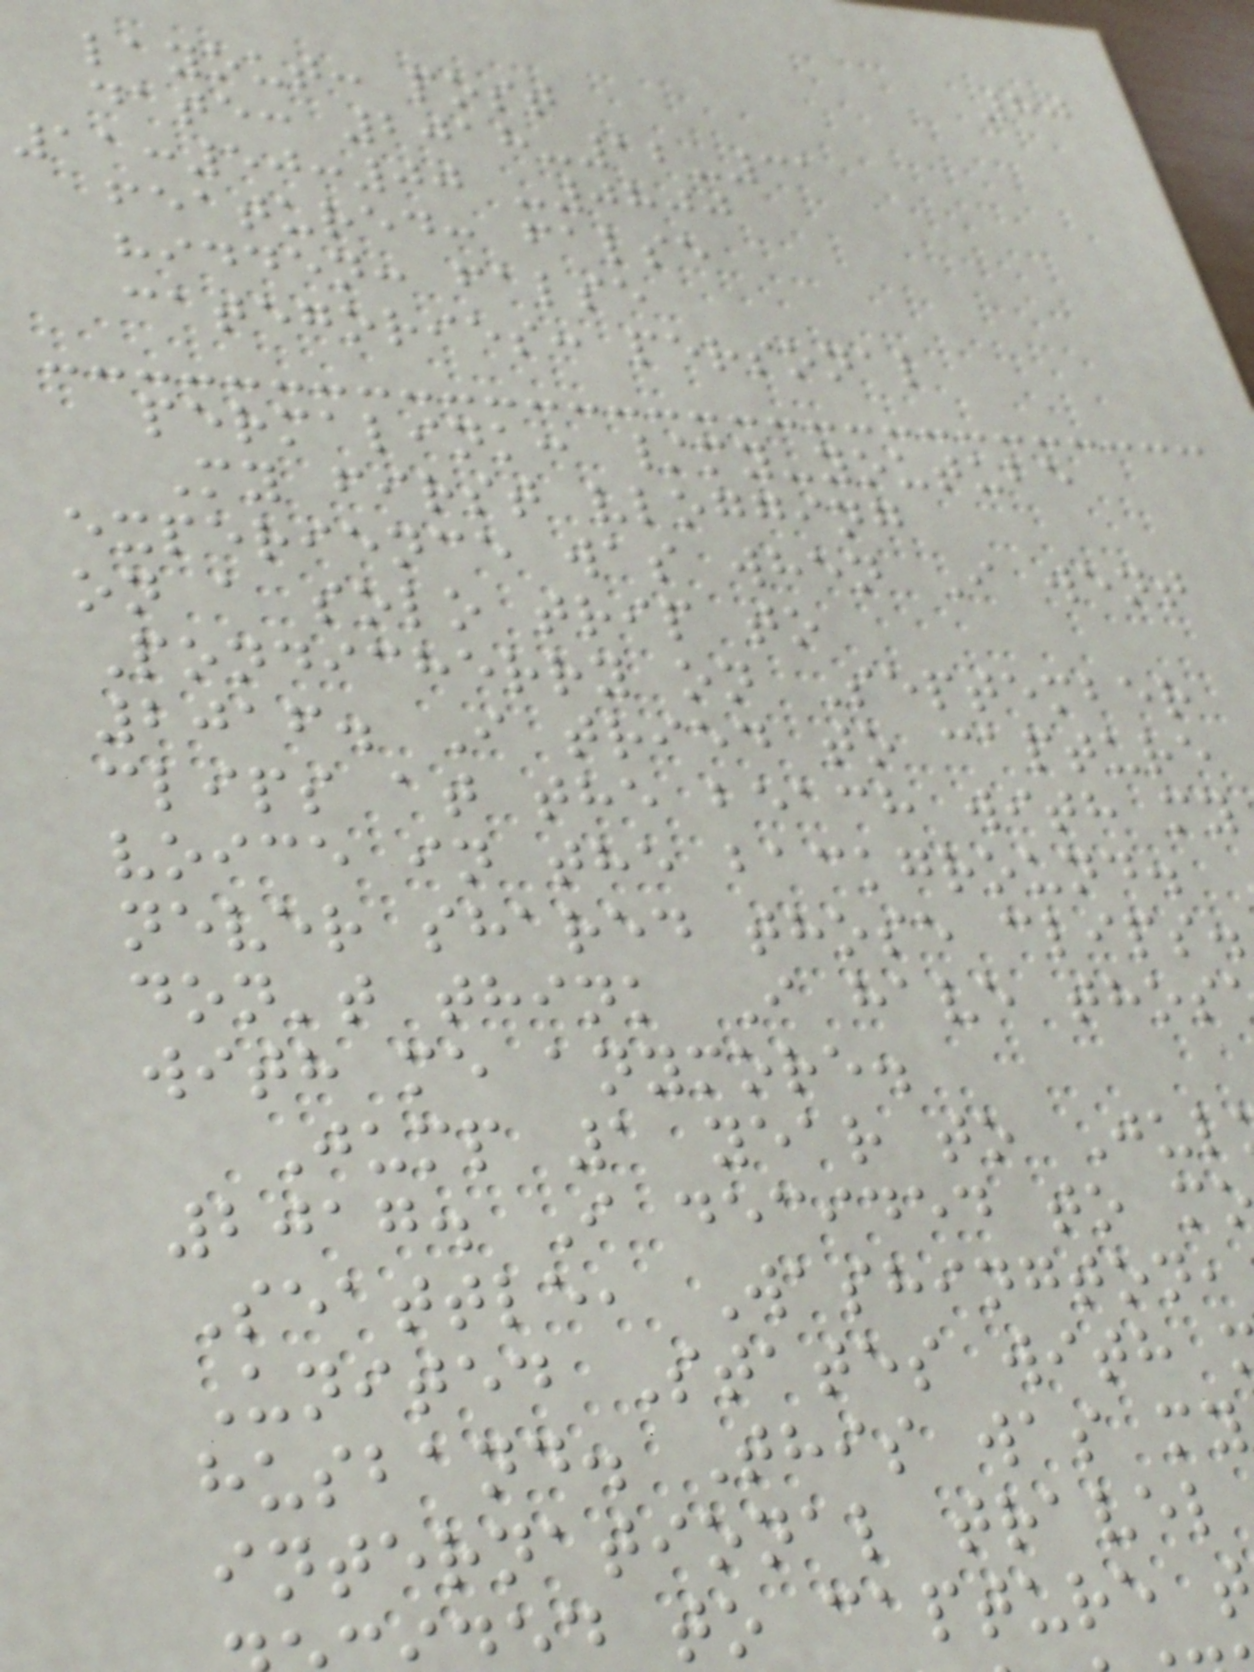80
layout: post
date: 2018-12-31
11:50:00 -0800
featured: false
hidden: false
categories: personal
permalink: /my-youtube
My first vlogging
experience was when I went
on a solo trip to
Pondicherry on September
2016. I tried to capture
clips at the beach with my
voice in the background.
never shared those clips.
don't think I have thos
with me anymore.
Jump 1 year to Jul
2017. I decided to m
Seattle, Washington,
United States with
husband. This was my
international travel
to capture
